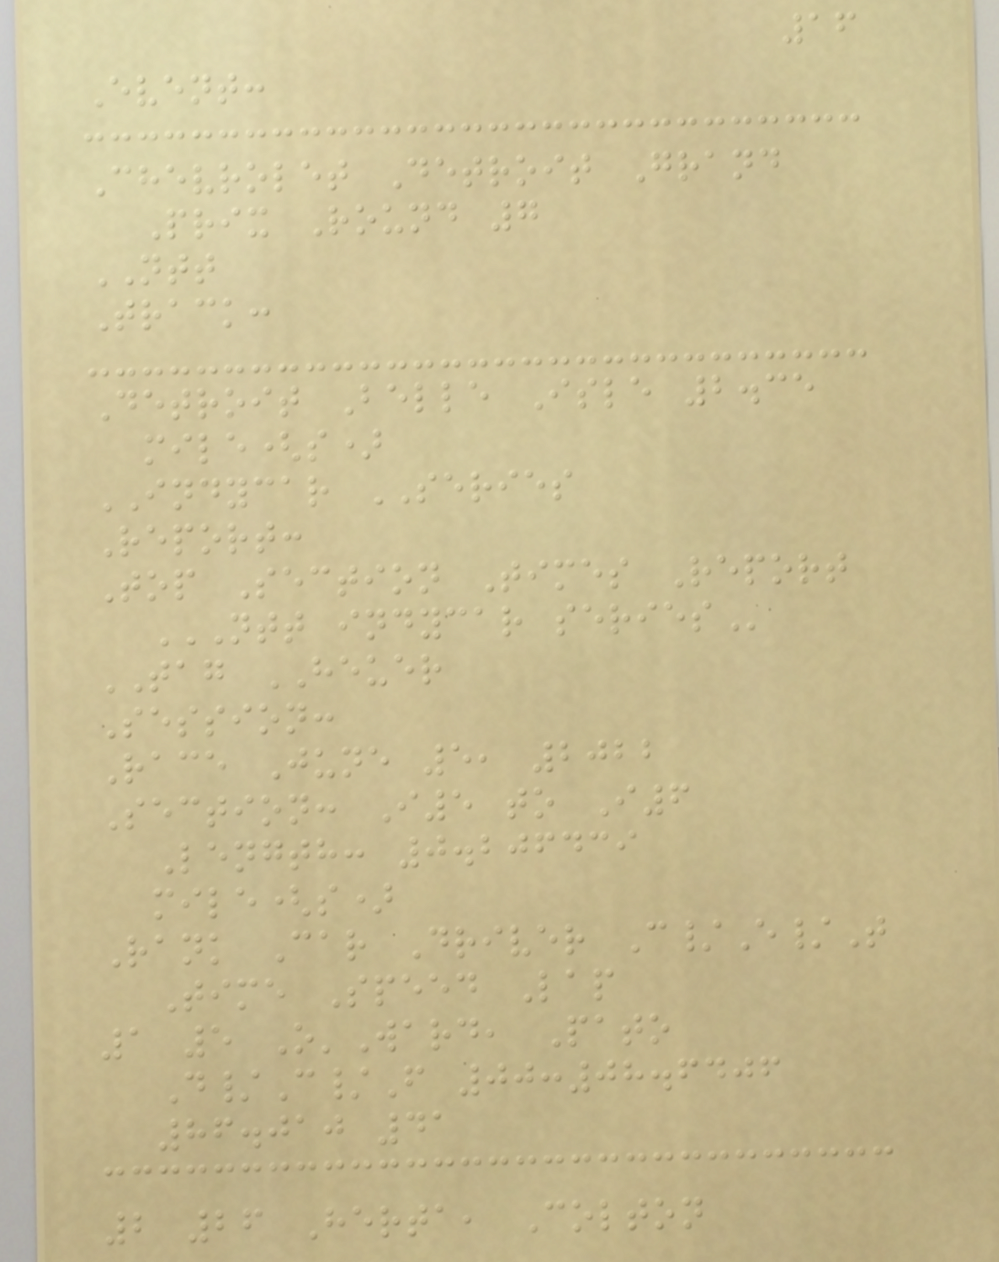16
Event:
Chevrolet Detroit Grand
Prix Round 7
NTT
Track:
Detroit Belle Isle 2.35
mile(s)
INDYCAR SERIES
Report:
Top Section Times Report
NTT INDYCAR SERIES
TAG HEUER
Session:
Race June 5, 2022
Section: I5 to I6
Length: 0.206439
mile(s)
Rank Car Driver C/E/T
Time Speed Lap
1 5 O'Ward, Pato
D/C/F 00:08.6406
86.010 41
2 26 Herta, Colton
